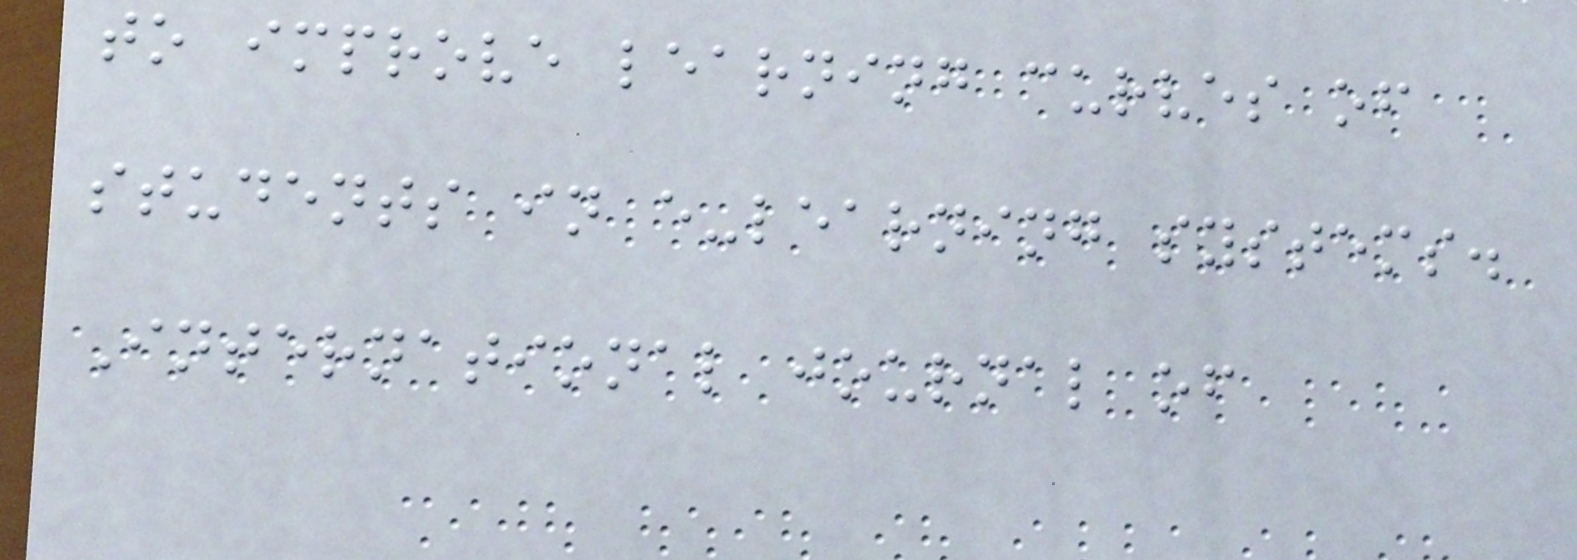to improve learning curves of
students in e-learning systems.
International journal of
